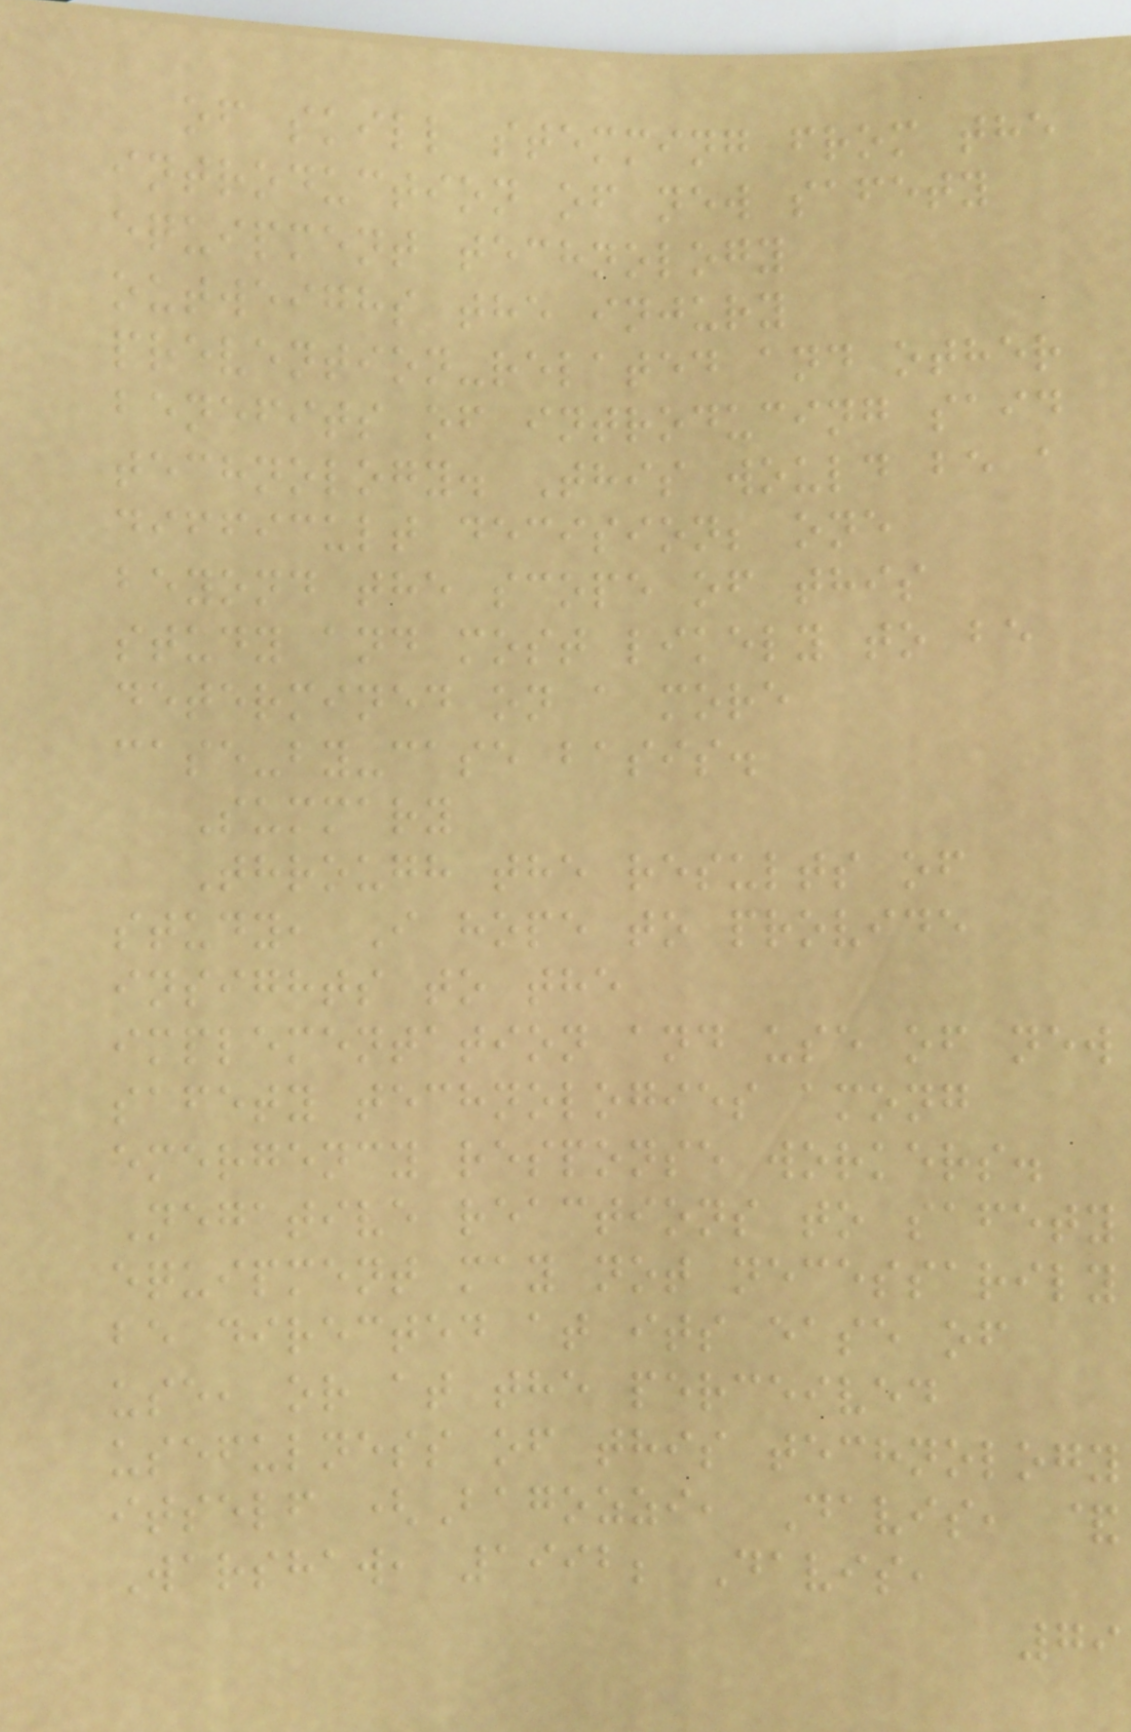of skill stemming from the
introduction of new safety
equipment technology
outweighs the injury
prevention-related and other
benefits of introducing said
technology. This would be a
difficult decision; one
beyond the scope of this
study and most likely to be
determined on a more
case-by-case basis.
Summary
Through the results of
study, I hope to provide
insights to the
implementation and use of new
safety technologies among
emergency response workers.
Negative reactions to safety
equipment may not necessarily
be directed at its ease of
use, or at the perceived
usefulness of this technology
itself (Bagozzi, Davis, &
Warshaw, 1992; Davis,
79
